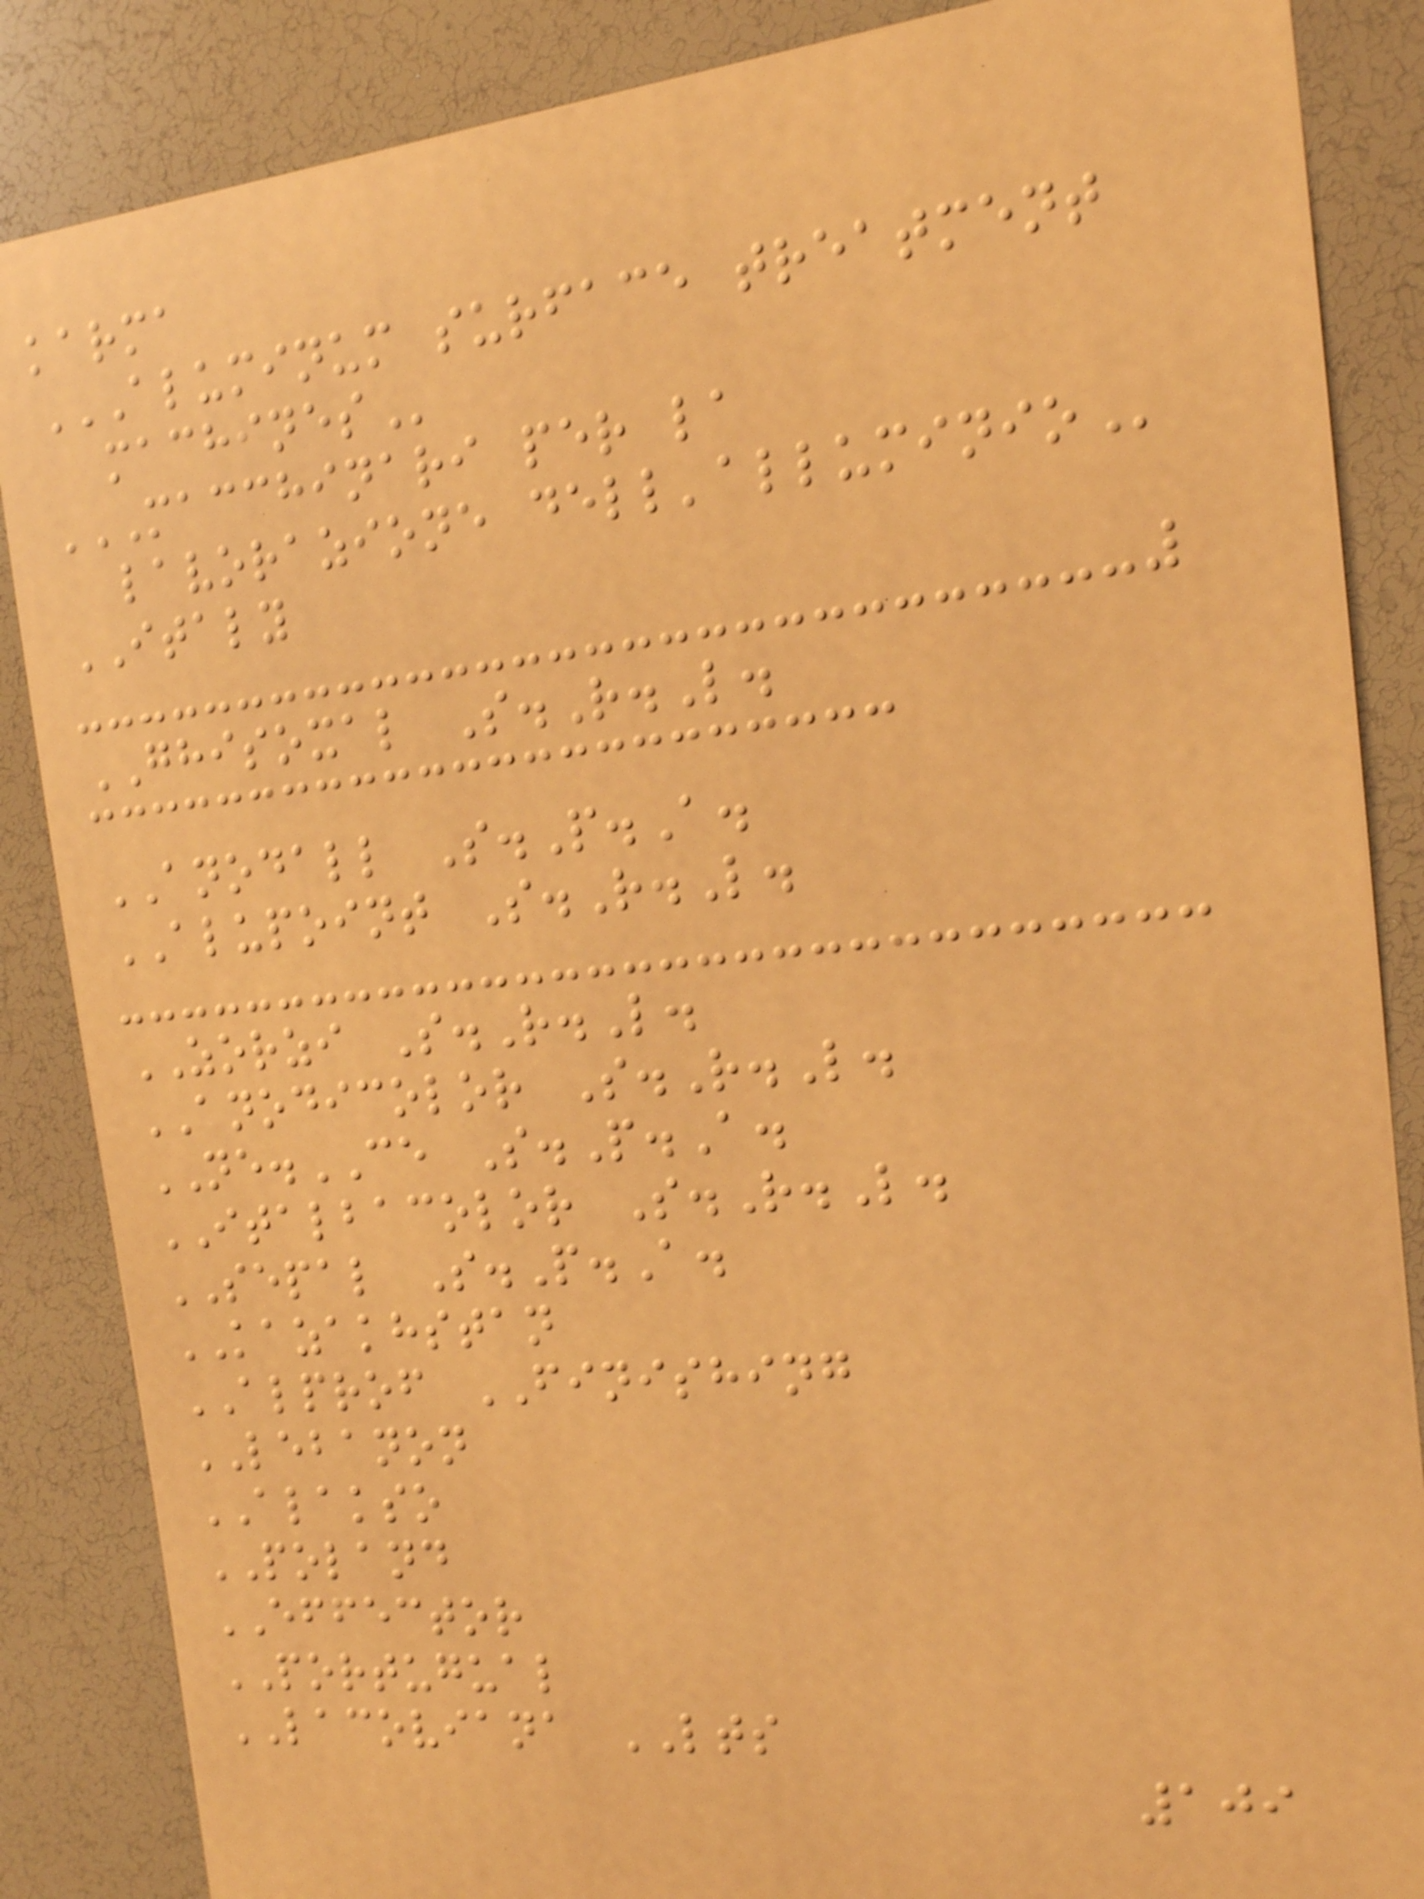karma
ALUMINUM SURFACE TREATMENT
MACHINES
MACCHINARI PER LA
LAVORAZIONE DELL'ALLUMINIO
ITALY
GHISOXAL S.R.L.
ANODALL S.P.A.
ALUPOINT S.R.L.
ZORZI S.R.L.
ANODICOLOR S.R.L.
NE.CE S.P.A.
ITALBACOLOR S.R.L.
SEPAL S.P.A.
KAZAKHSTAN
ALPROF FINISHING
LEBANON
ALAKSO
POLAND
EFFECTOR
PORTUGUAL
LACOVIANA LTS
109
